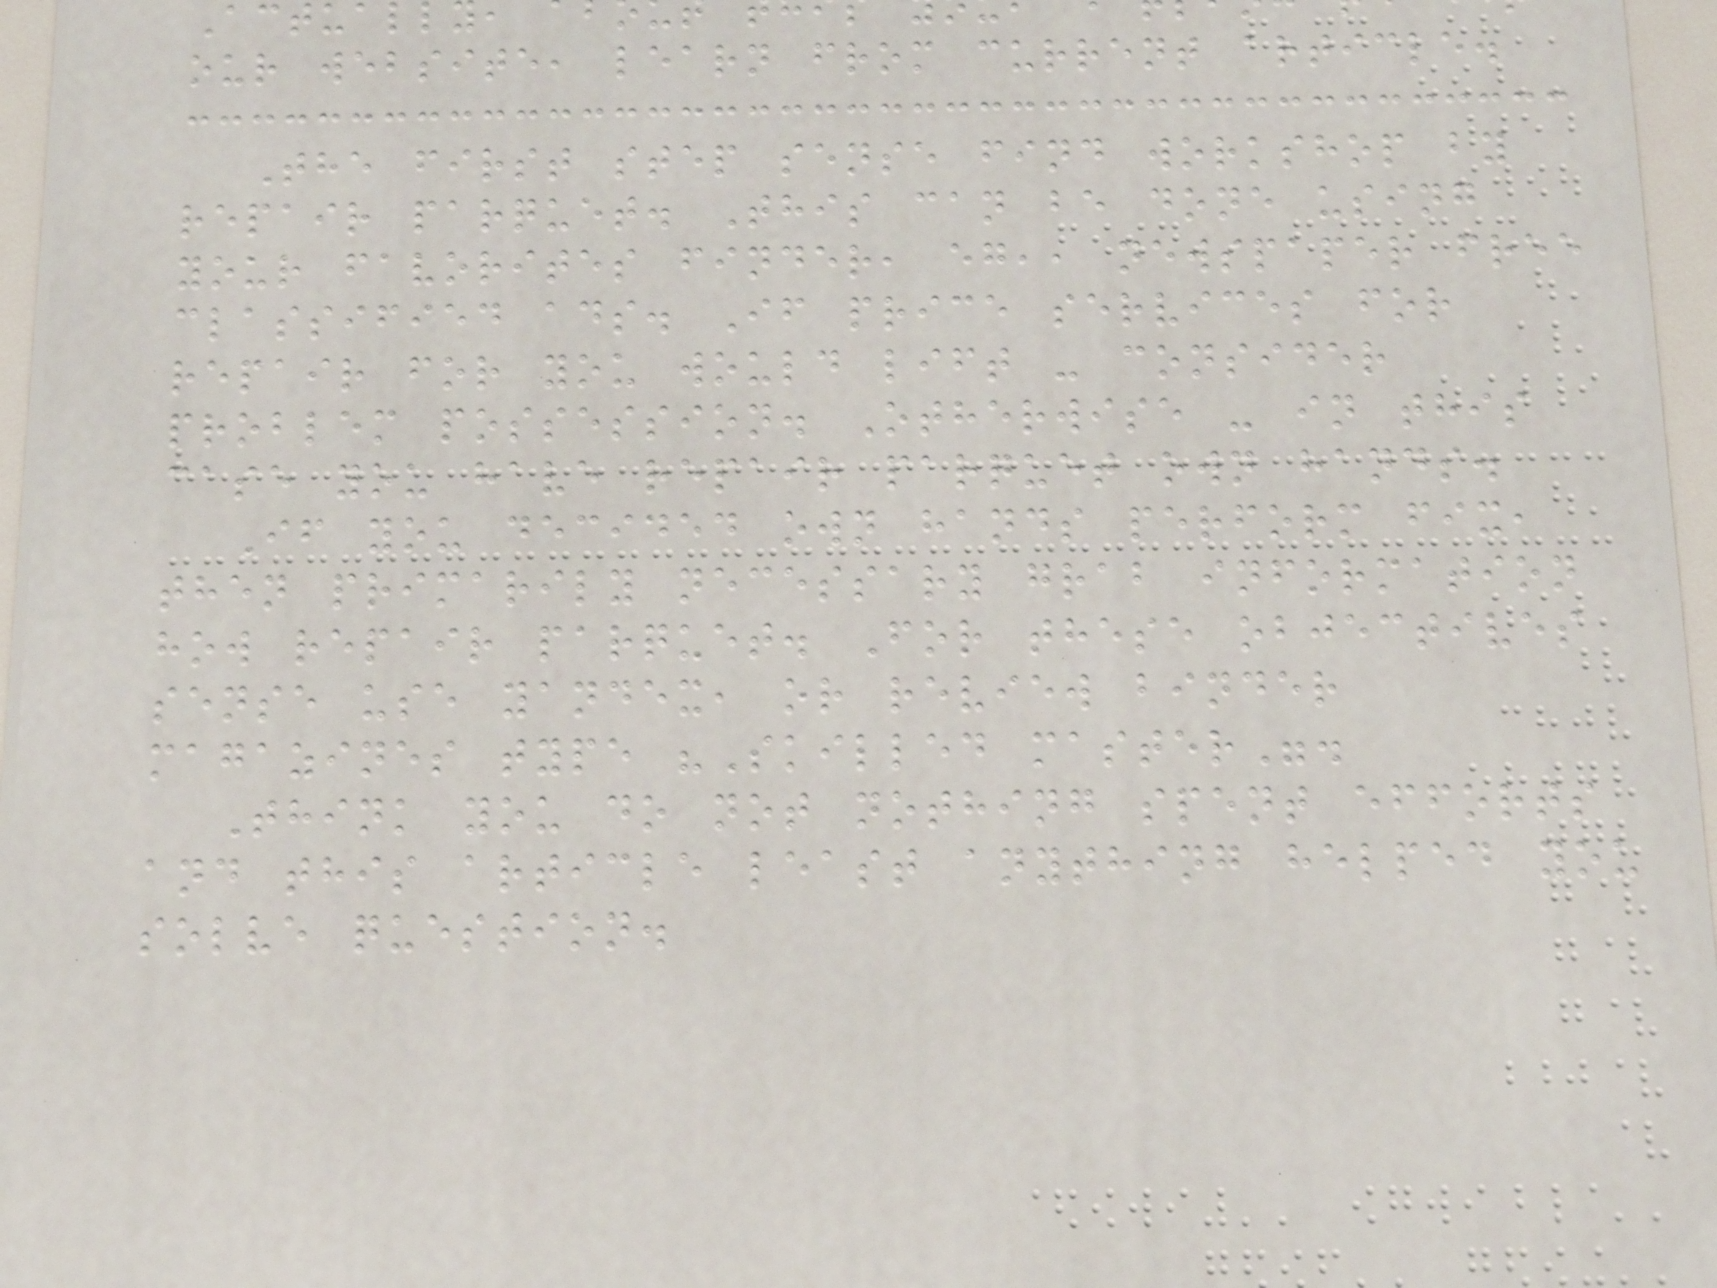our website, learn from current article.
The first step sense find workshop by
repair parquet. This can be done using
your favorites finder, eg,, newspaper free
classified ads. If price services for
repair for you would lift - consider
problem possession. Otherwise - in this
case you have repair parquet own hands.
If you decided own hands perform fix,
then primarily necessary grab information
how repair parquet. For these objectives
sense use yandex, or review binder
magazines type "Skilled master".
Think you do not nothing spent efforts
and this article least anything helped you
solve question.
